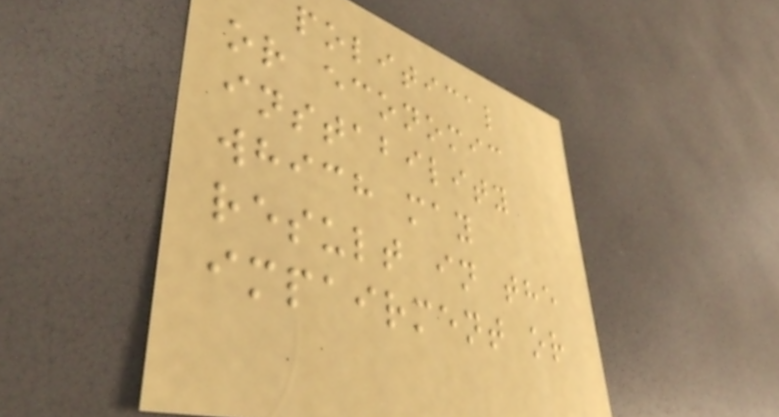political
or economic
instability
which may
result in the
impairment or
